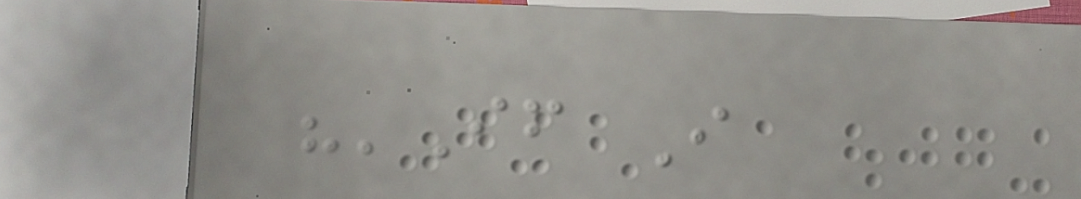"'If I
